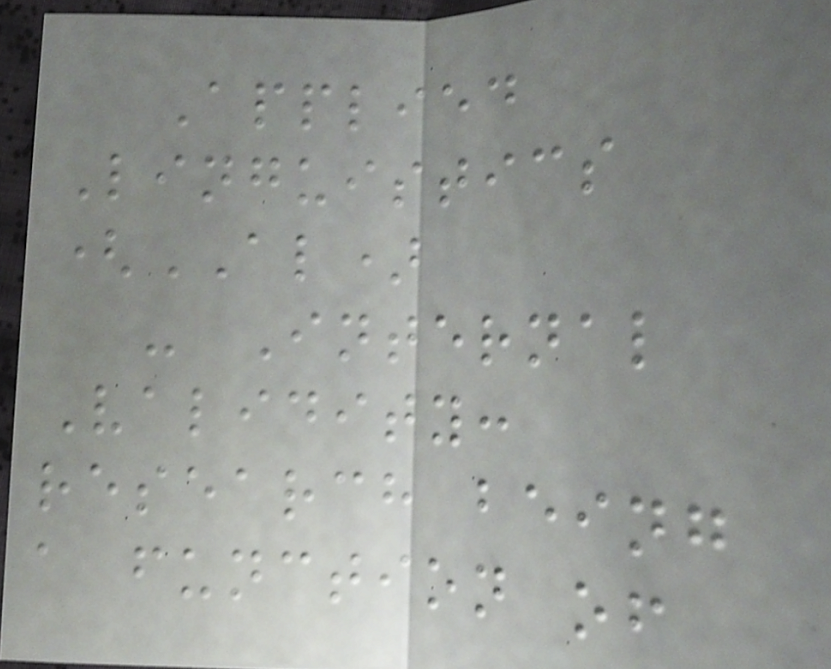Applied
Linguistics
(AL)
- Internal
Validity:
research being
a function of
